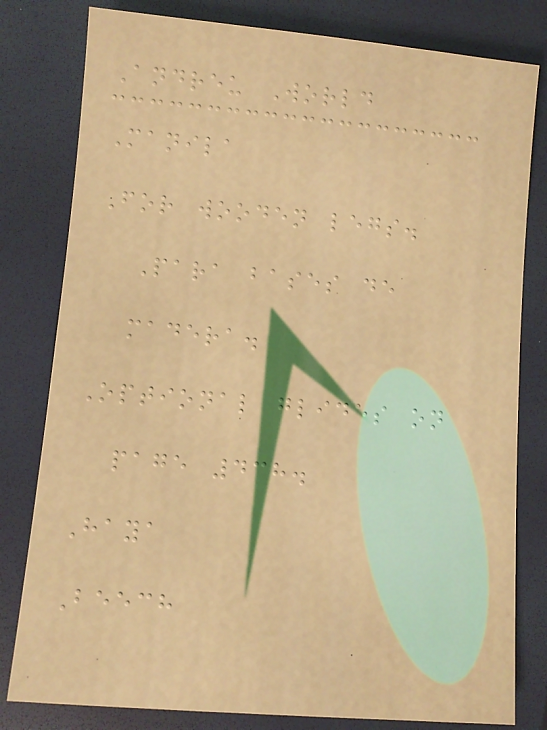Andreu World
Manila
For wooden legs.
Para bases de
madera.
Optional glides on
page 438.
Haya
Beech
